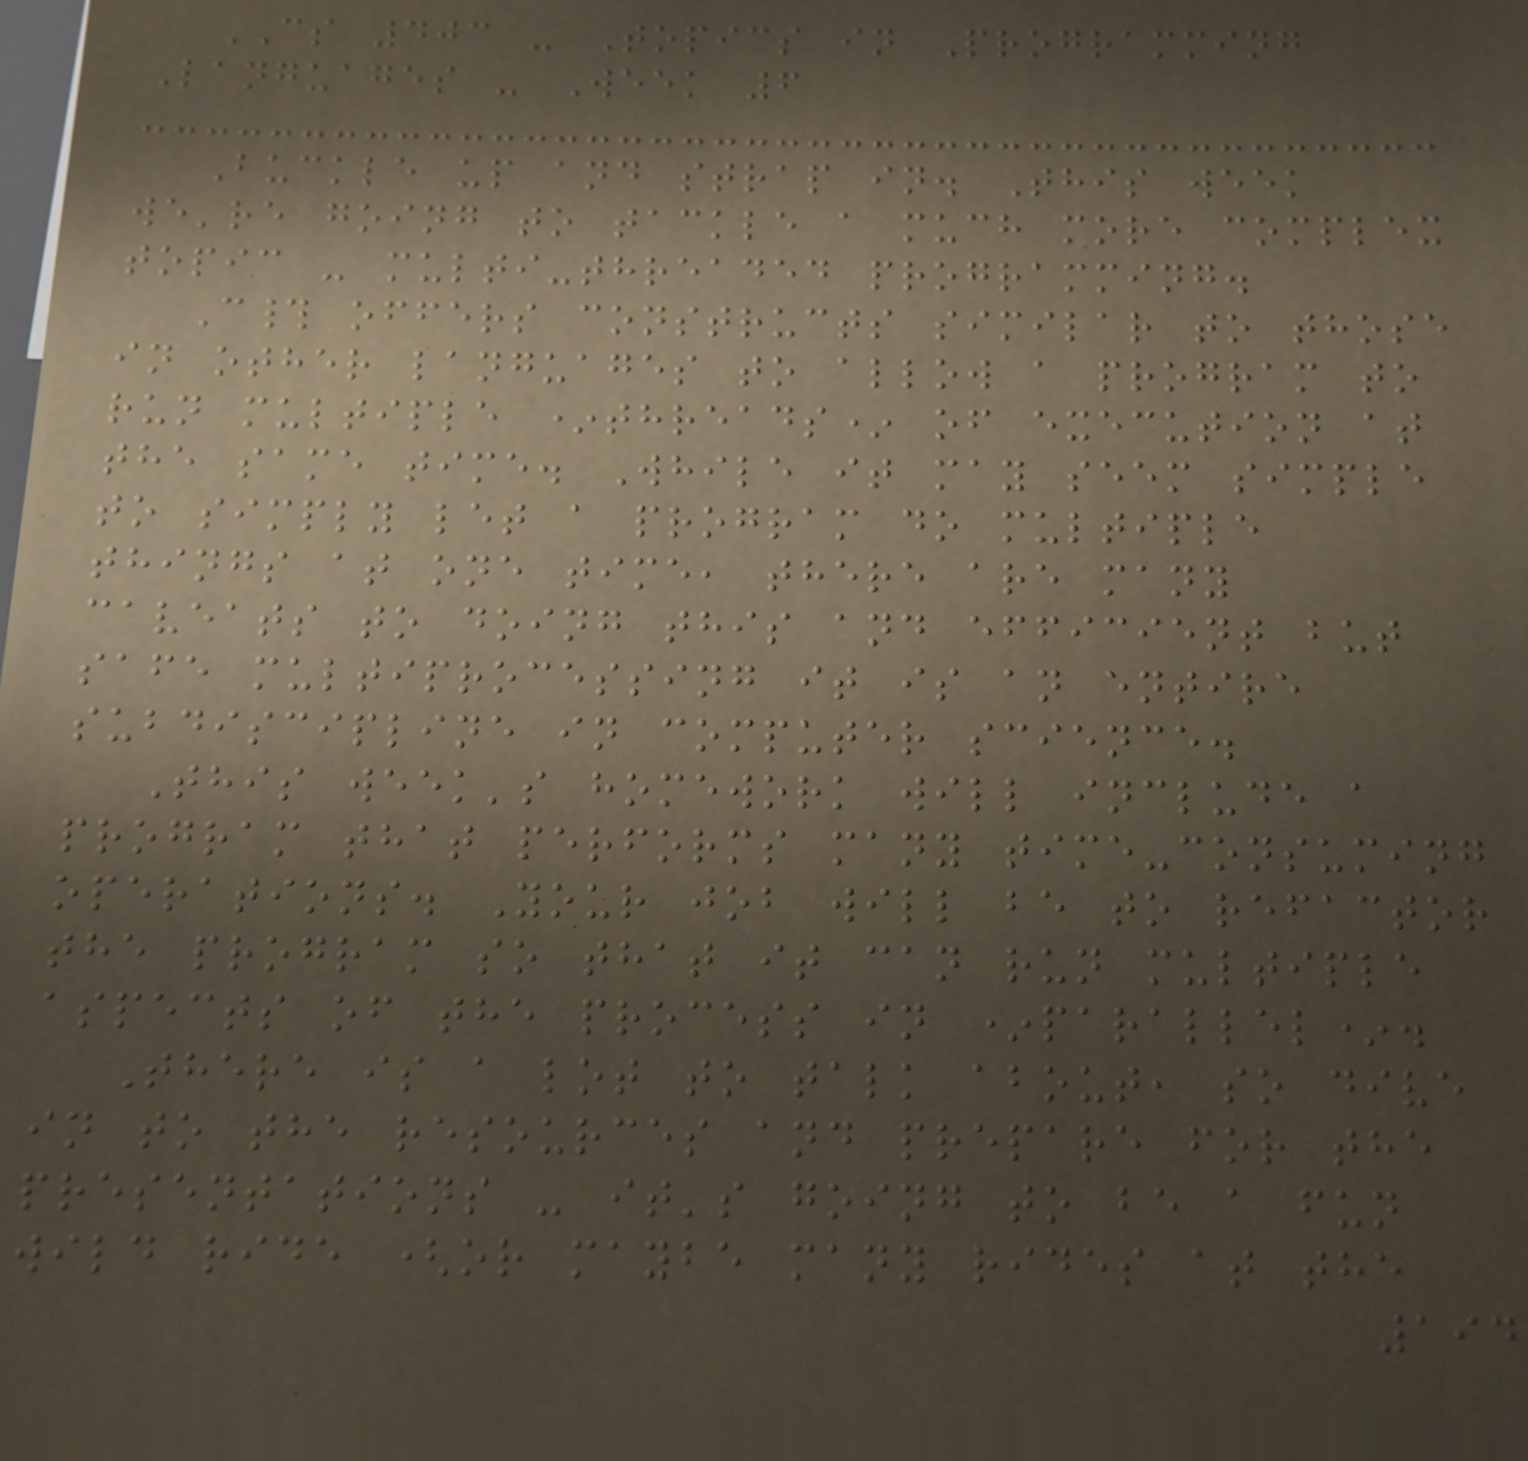CS 403 - Topics in Programming
Languages - Week 6
Buckle up and strap in. This week
we're going to tackle a much more complex
topic - multi-threaded programming.
C# offers constructs similar to those
in other languages to allow a program to
run multiple *threads* of execution at
the same time. While it may seem simple
to simply let a program do multiple
things at one time, there are many
caveats to doing this and efficient but
safe multiprocessing it is an entire
subdiscipline in computer science.
This week's homework will include a
program that performs many time-consuming
operations. Your job will be to refactor
the program so that it can run multiple
aspects of the process in *parallel*.
There is a lot to talk about, so dive
in to the resources and prepare for the
presentations - it's going to be a fun
wild ride (or maybe many rides at the
194
